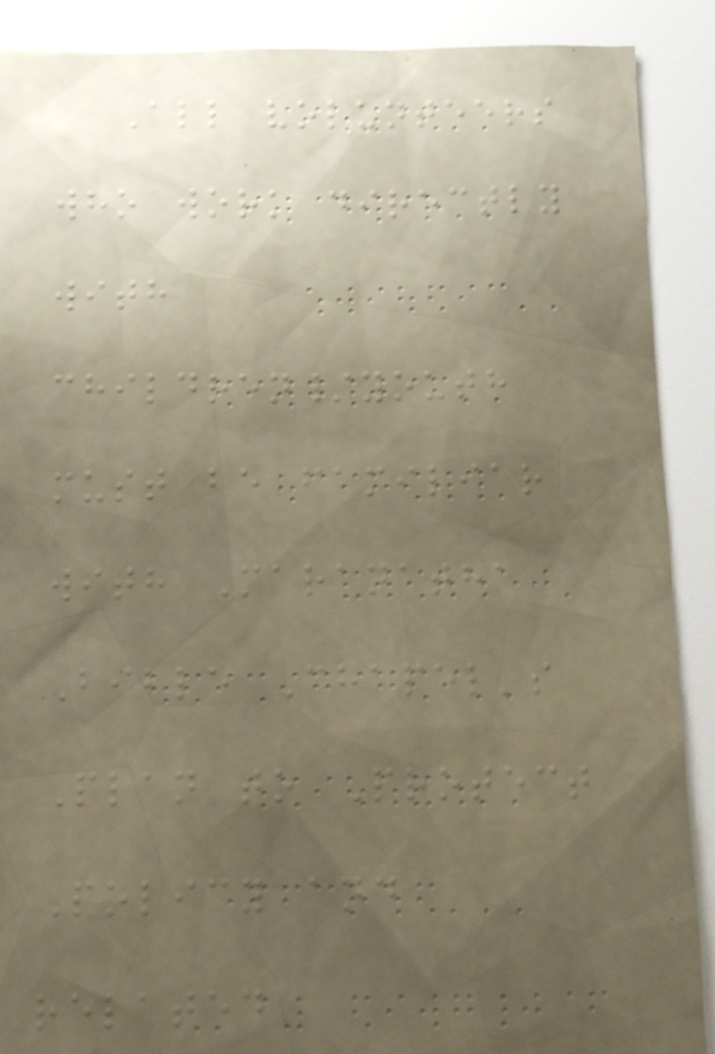All volunteers
who work directly
with
children/youth
must be familiar
with Maranatha
Bible Chapel's
Plan to Protect
Policy and
related
